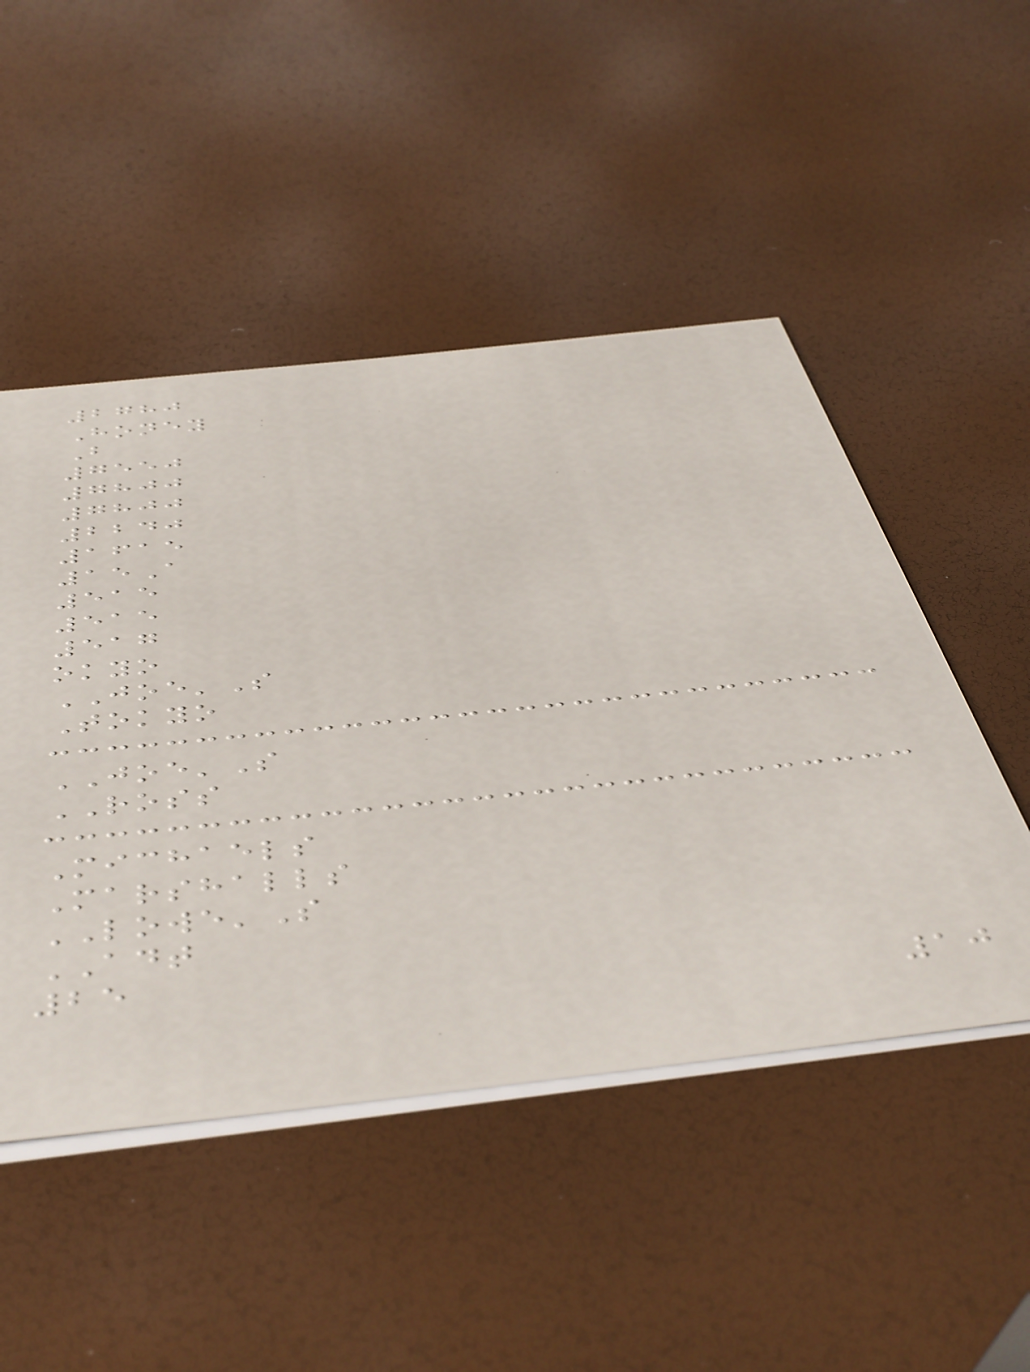2780
Honey
B
7550
7800
7800
2240
1615
15A
515
515
517
okyo
JOE'S
Tokyo
JOE'S
ROSS
Michaels
Marshalls
LOWE'S
ADT
25
10
